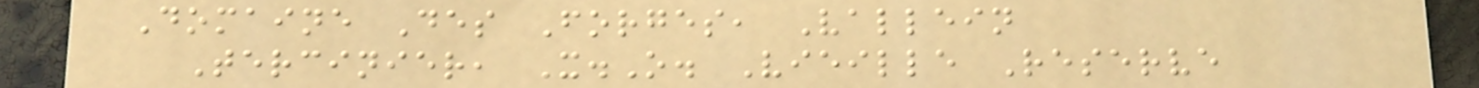Domaine Des Forges, Vallein
Tercinier, X.O. Vieille Reserve
